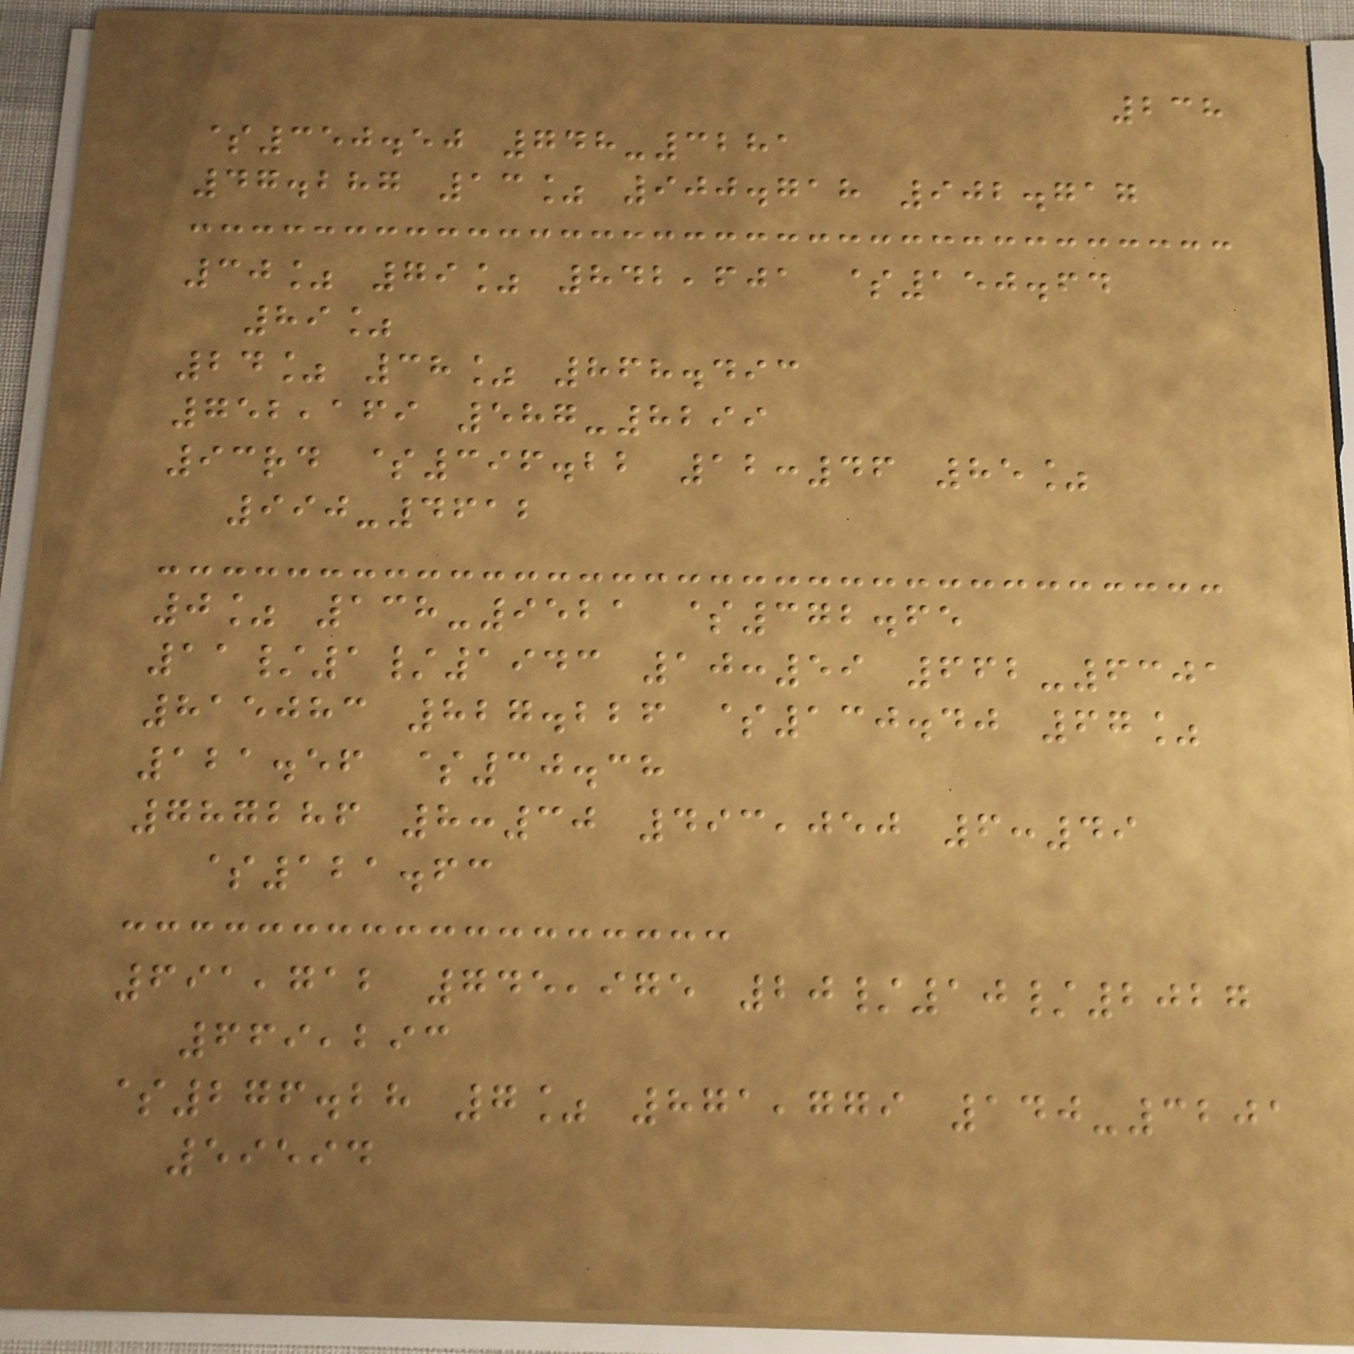238
$350.50 748-3281
47.287 13% 900.718 902.717
30% 79% 842,601 $150.64
89%
24% 38% 868.493
752,169 587-8299
93rd $396.22 12:46 85%
990-4612
0% 138-9521 $372.65
11/1/1943 10:59 662-6301
815083 827.226 $130.40 67%
121.56 $30.38
787286 8:30 493,050 6:49
$121.63
691,712 745,975 20/10/2027
669,293
$276.28 7% 871,779 140-3201
59594
